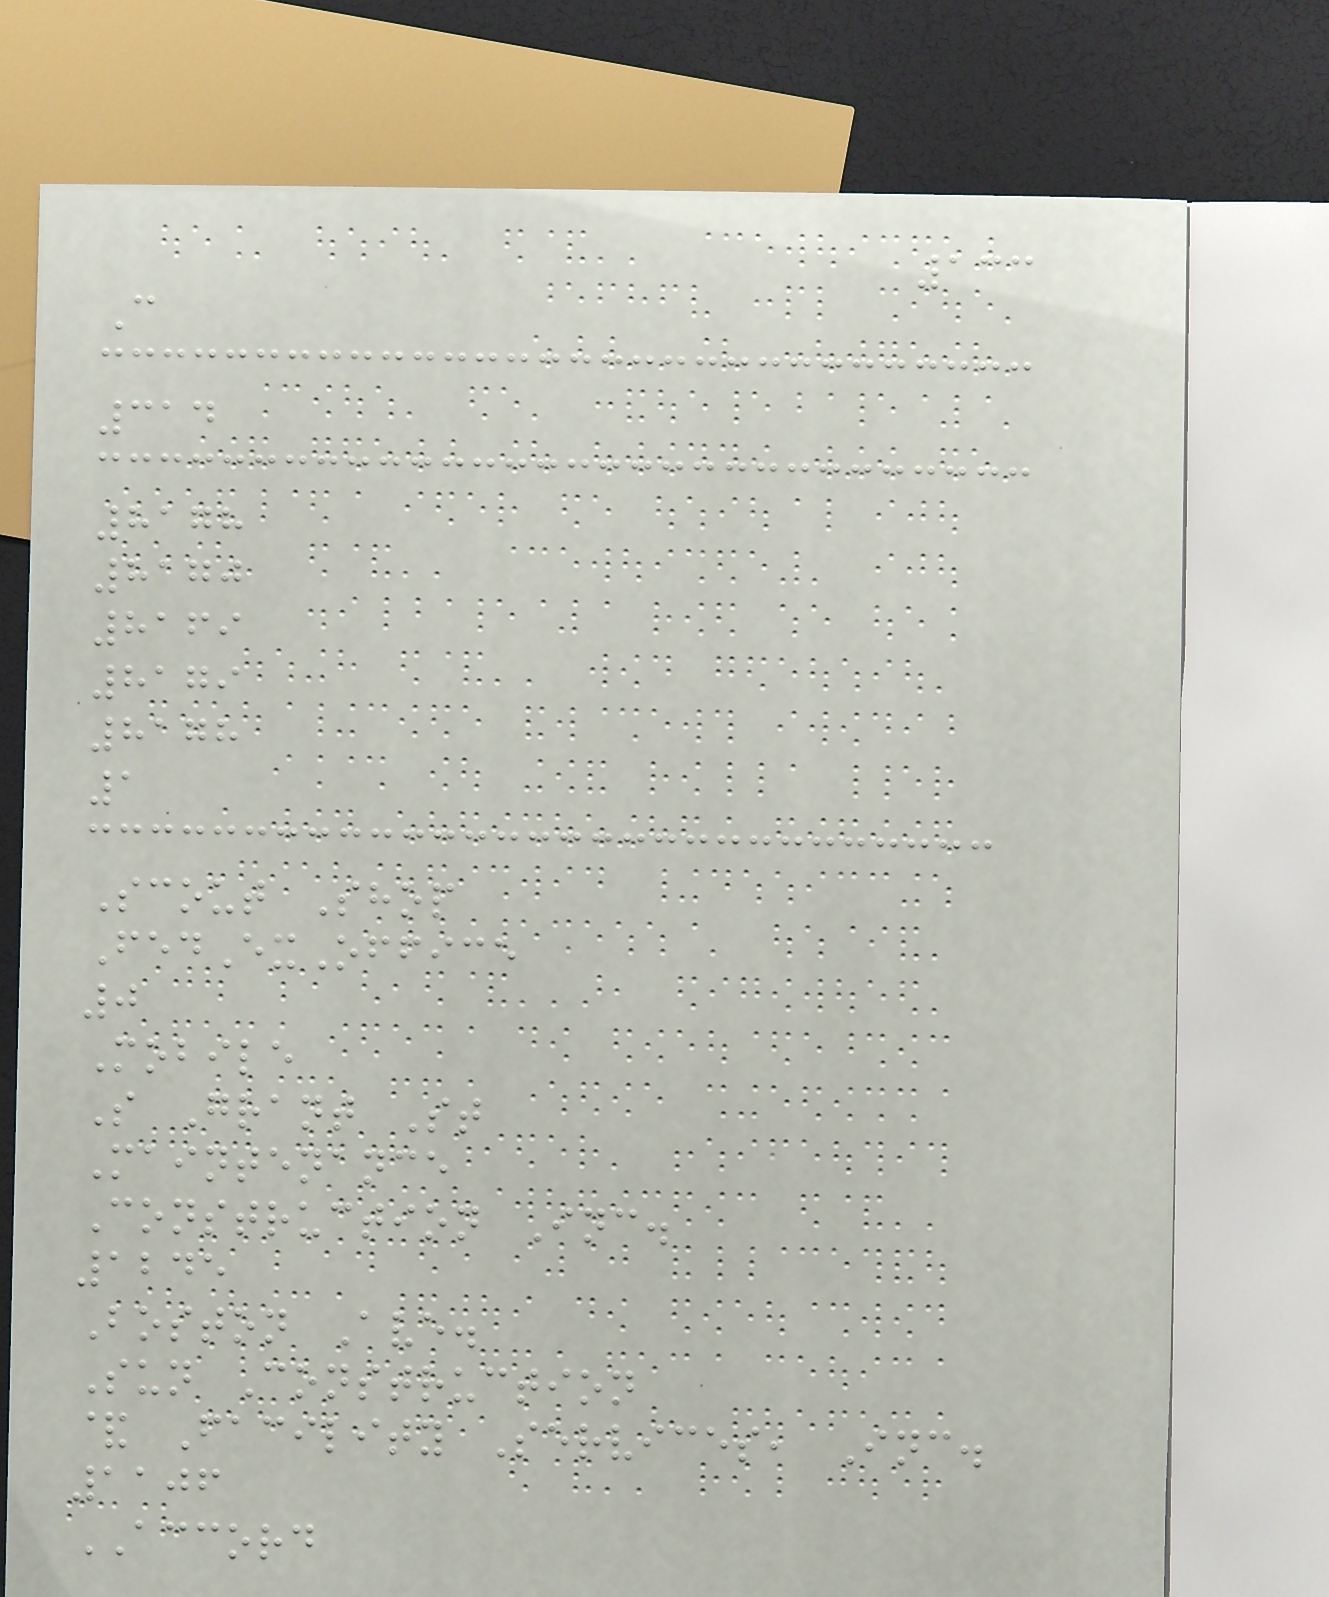133
C
314
8178
8170
8169
8179
8178
1
Scout Shop
FedExOffice
0
Mobile
S Grant St
Maintenance
Construction Inc.
1245
Boston Ave.
Sun Construction
& Facility Services, Inc.
1106
ACCORD
